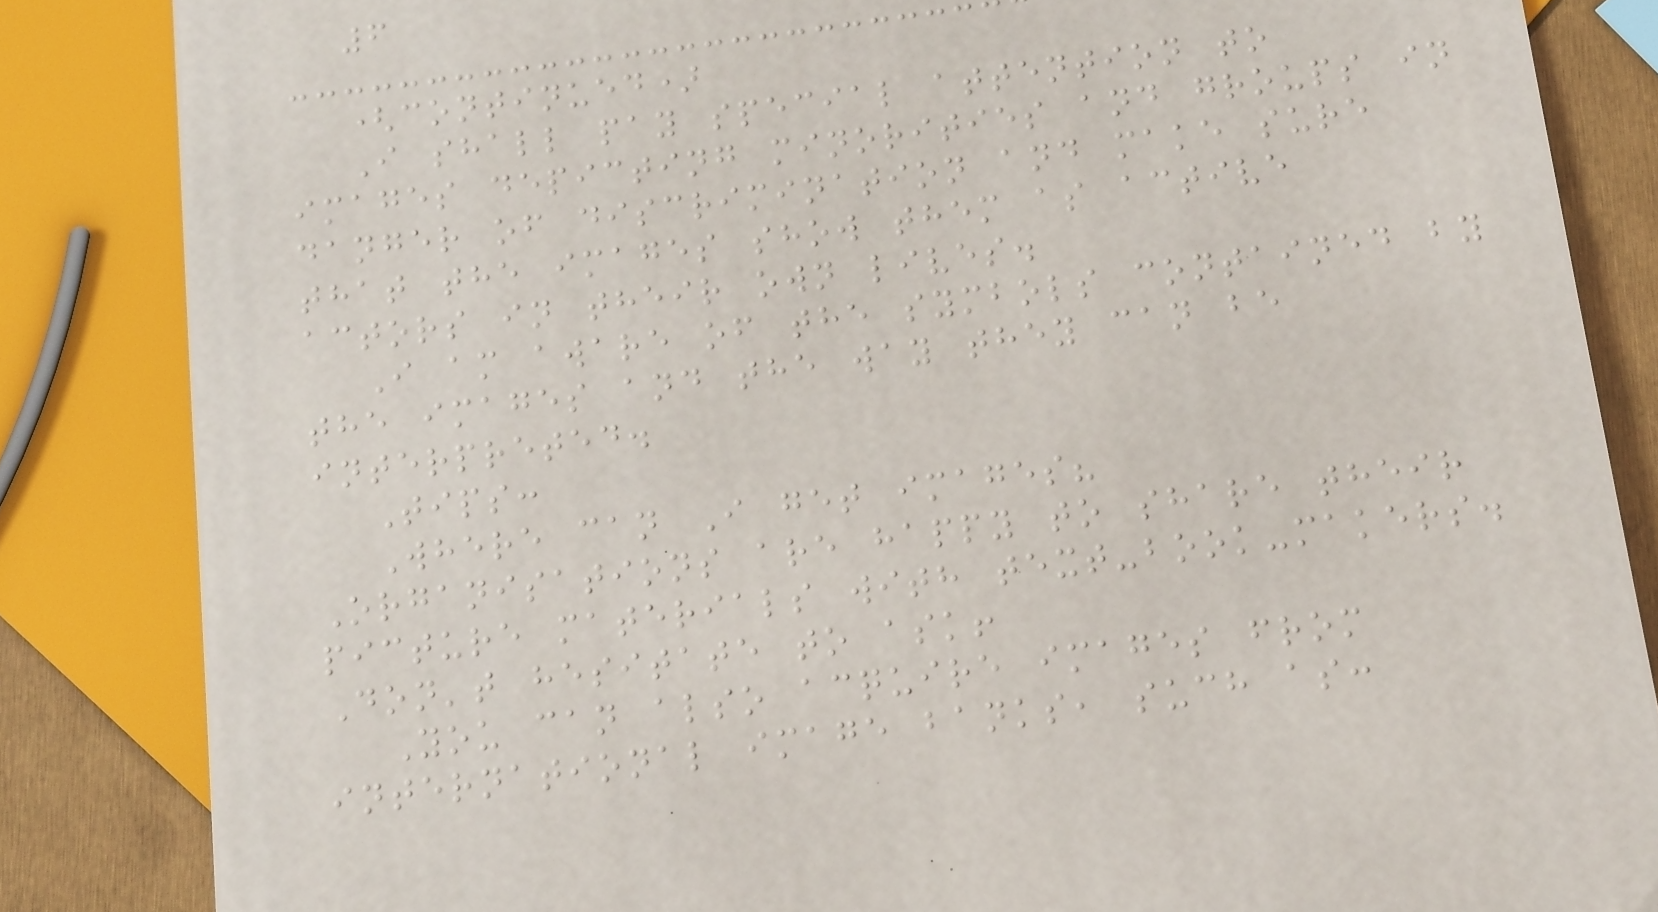6
(continued)
I shall pay special attention to
images depicting minorities and groups in
danger of discrimination and make sure
that the images show them as active
actors in their own lives.
I am aware of the symbols contained by
the images and the way they can be
interpreted.
Tips:
Where can I get images?
Organisations are happy to share their
picture materials with text-book-makers.
Don't hesitate to ask!
You can also acquire images from
international image banks, such as:
